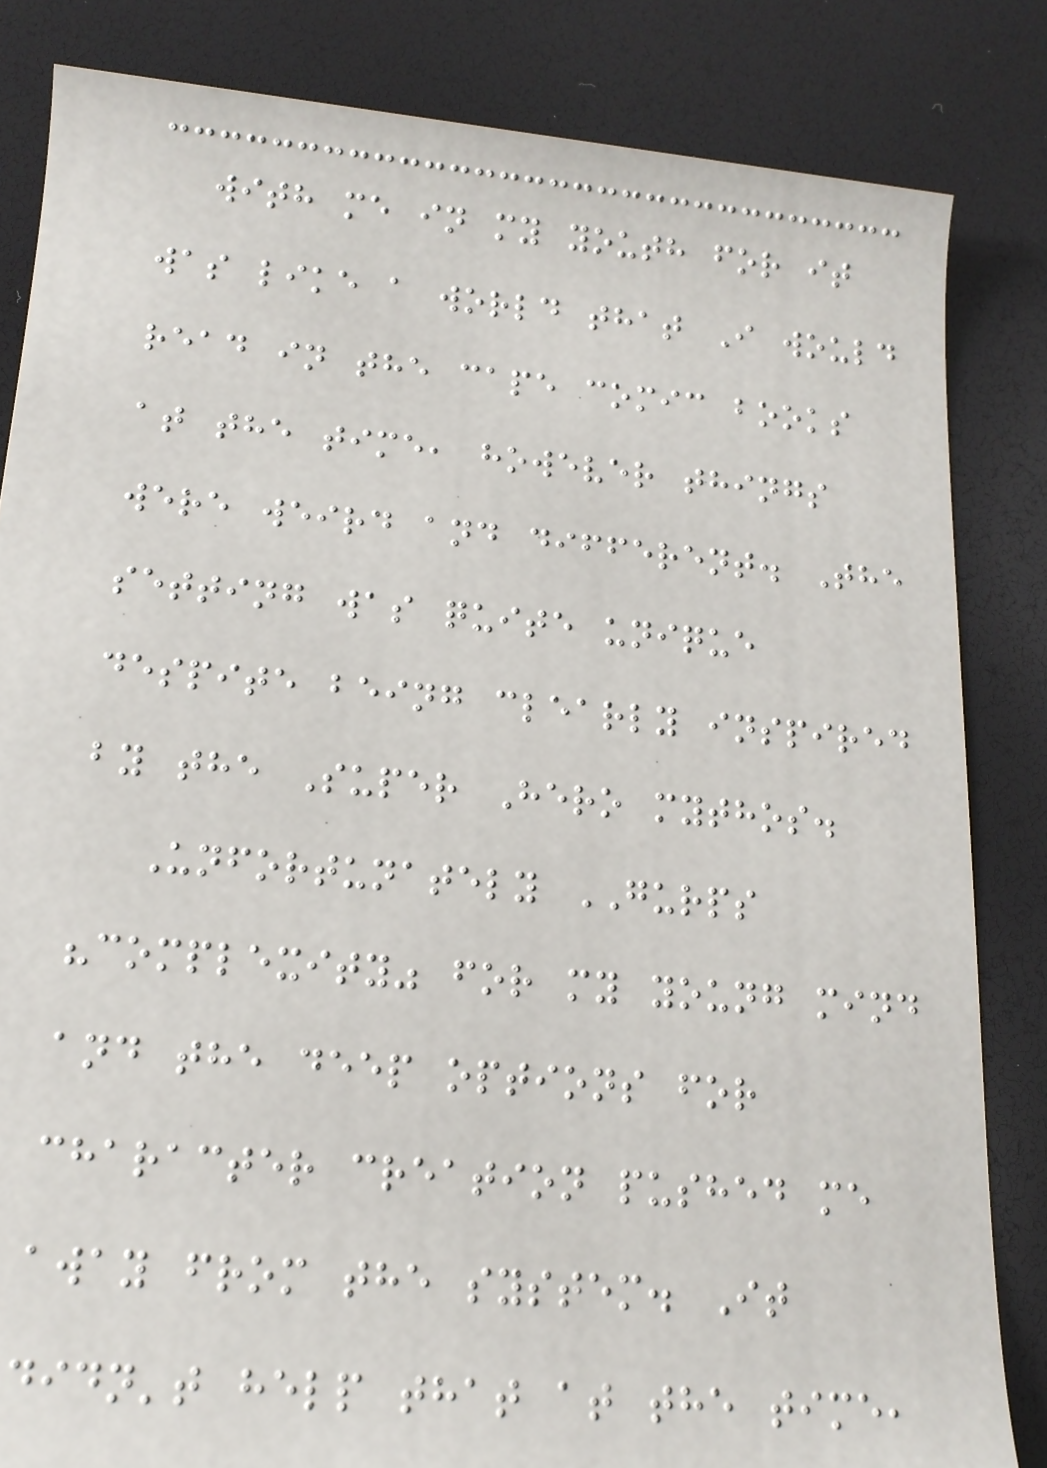with me in my youth for it
was like a world that I would
read in the cape comic books
at the time, however things
were weird and different. The
setting was quite unique
despite being clearly inspired
by the Super Hero mythos.
Unfortunately GURPS
"complexity" for my young mind
and the deep options for
character creation pushed me
away from the system. It
didn't help that at the time,
